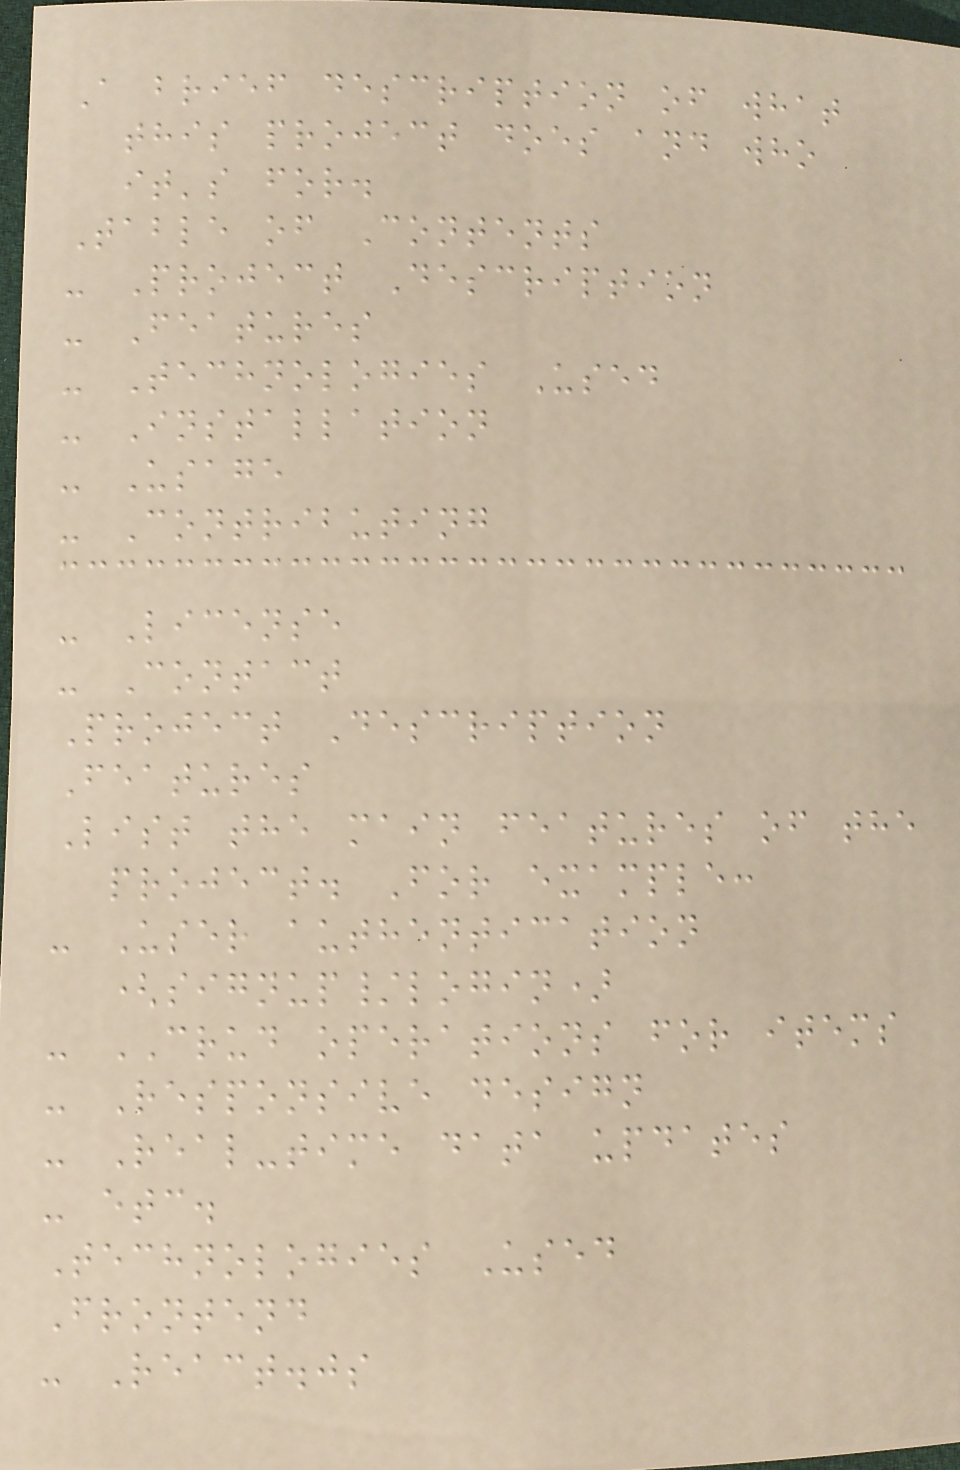A brief description of what
this project does and who
it's for.
Table of Contents
- Project Description
- Features
- Technologies Used
- Installation
- Usage
- Contributing
- License
- Contact
Project Description
Features
List the main features of the
project. For example:
- User authentication
(signup/login)
- CRUD operations for items
- Responsive design
- Real-time data updates
- etc.
Technologies Used
Frontend
- React.js
